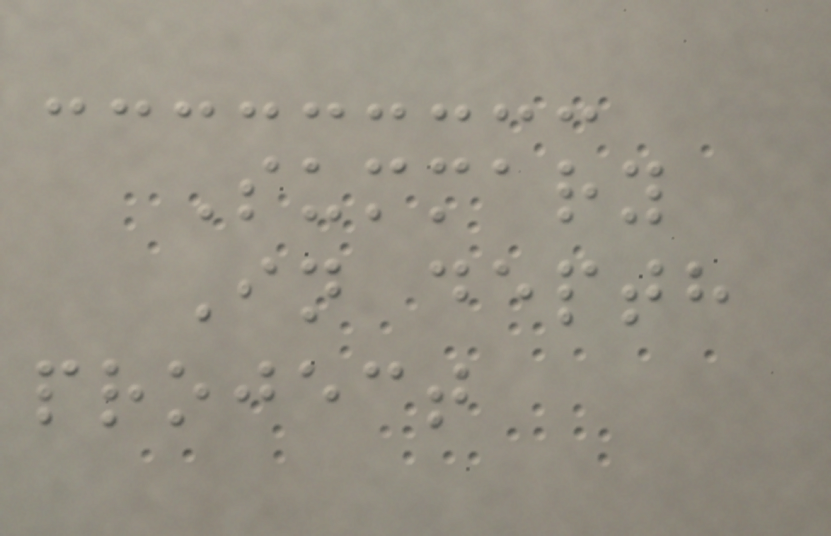Summary
In depth
project
